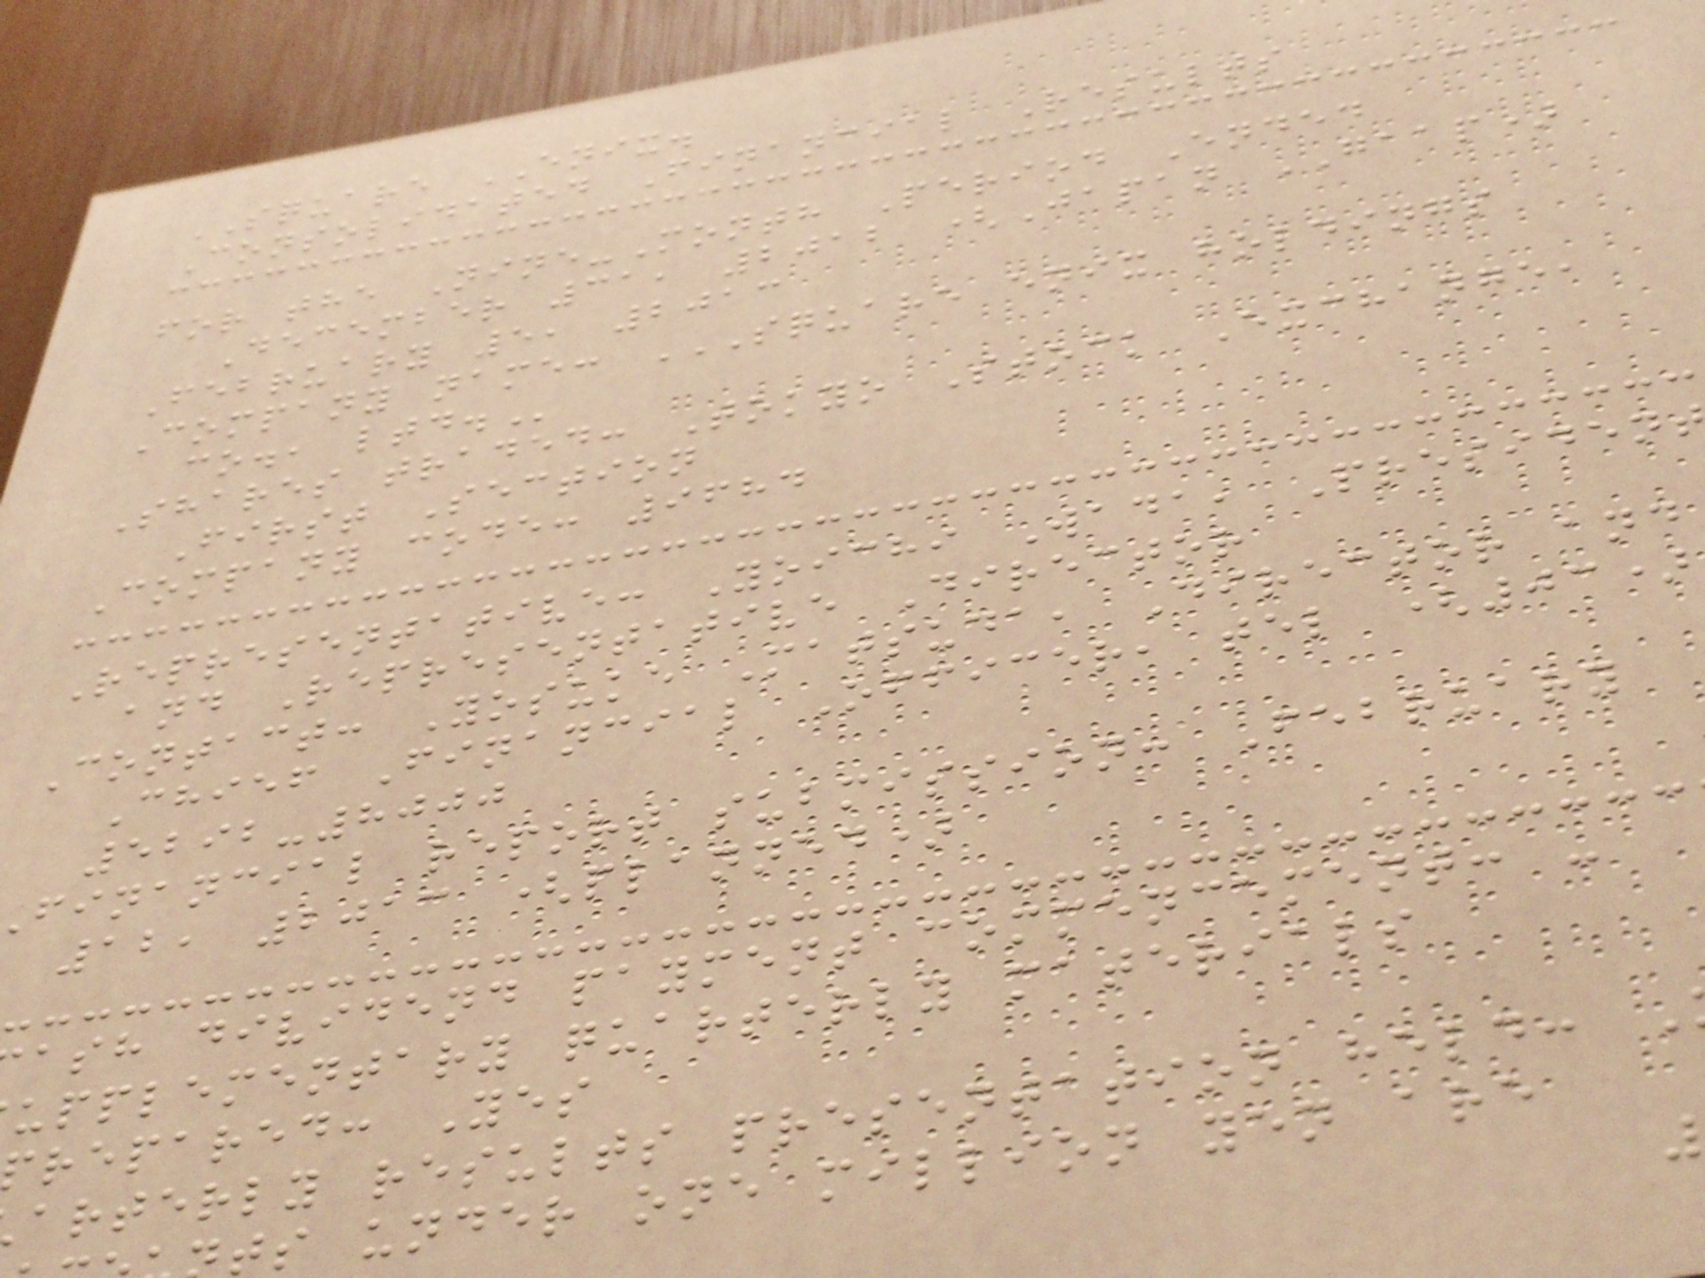SQUARE ENIX.
Consolidated Financial Results
for the Nine-Month Period Ended
December 31, 2012 (Japan GAAP)
February 5, 2013
Company name: SQUARE ENIX HOLDINGS
co.,
Shares traded: Tokyo Stock Exchange,
First Section
Company code: 9684
Representative: Yoichi Wada, Presiden
and Representative Director
Contact: Yosuke Matsuda, Director and
Chief Financial Officer, tel (03)
5292-8000
financial report submission: February
12, 2013 (planned)
ash dividend payment commencement: -
upplementary quarterly materials
repared: Yes
arterly results presentation held:
ts under one million yen are
